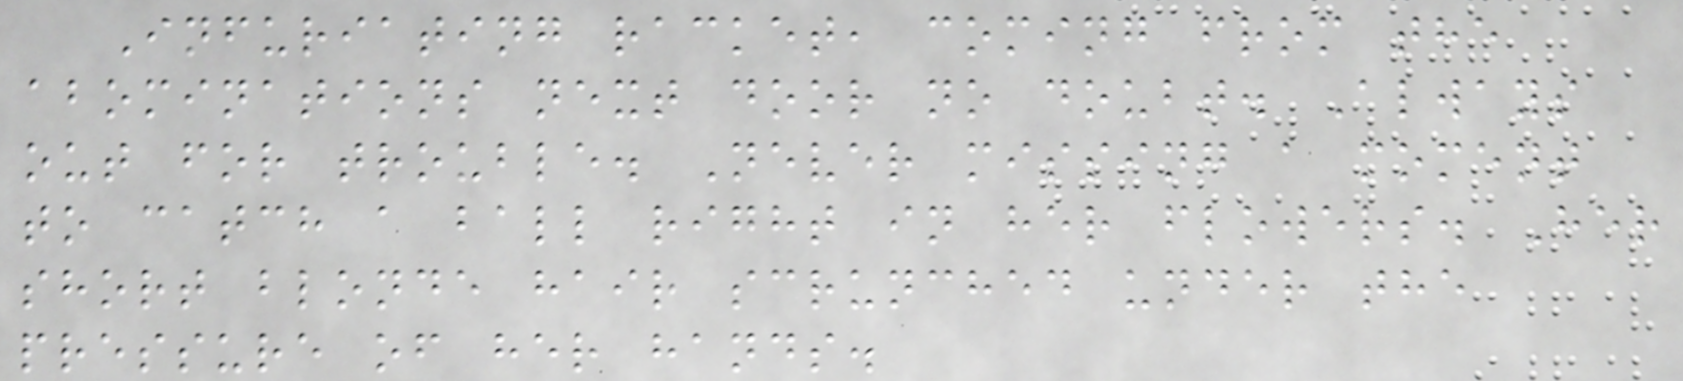Infuriating racket, coming from the
abominations next door no doubt. Always
out for trouble. Never missing a moment
to catch a ball right in her flowers. Her
short blonde hair scrunched under the
pressure of her hands.
